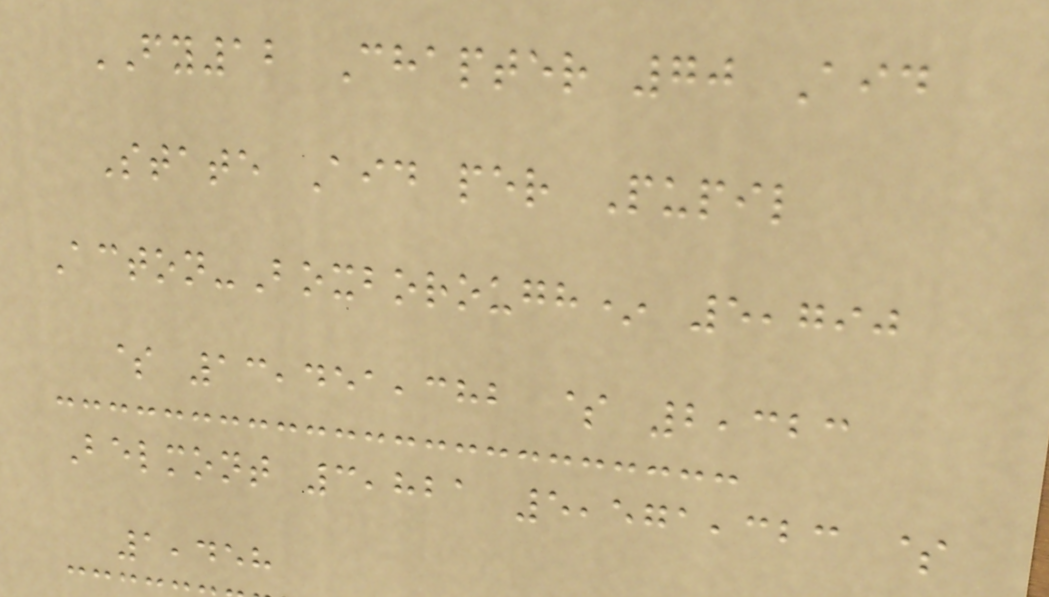FY12 Chapter 70 Aid
State Aid per Pupil
Acton-Boxborough* 5,790
$ 13,451,382 $ 2,323
Belmont 3,821 5,571,323 $
1,458
